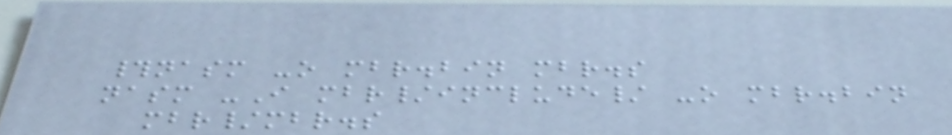#nasm -o mbr.bin mbr.s
nasm -I mbr/include/ -o mbr.bin
mbr/mbr.s
